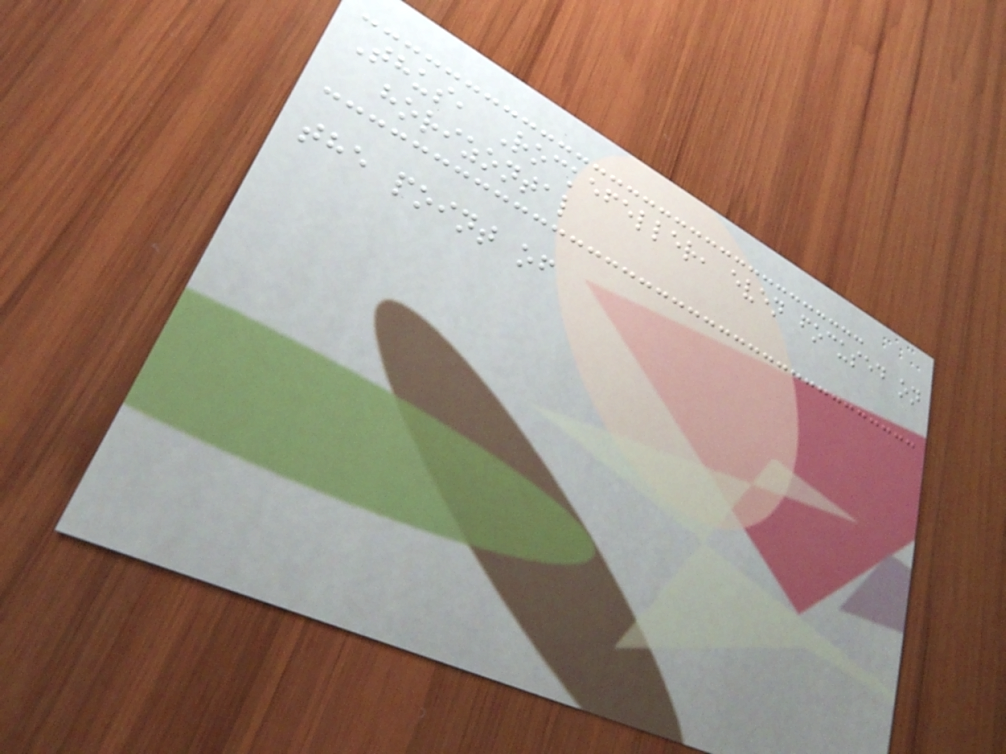Thus, Rockefeller, even focused on
horizontal
the point of
